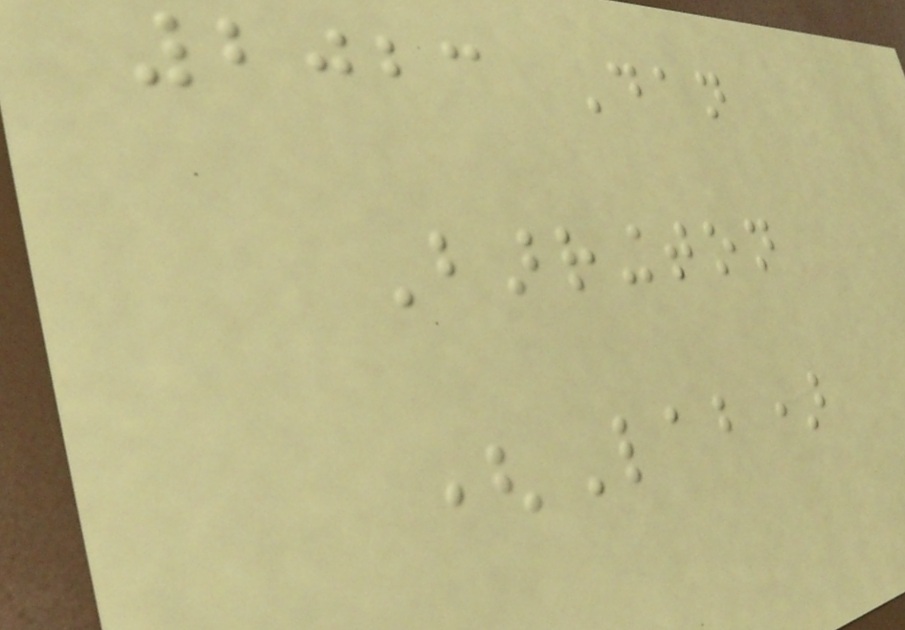2023 Dan
Barrington
(Lab)
